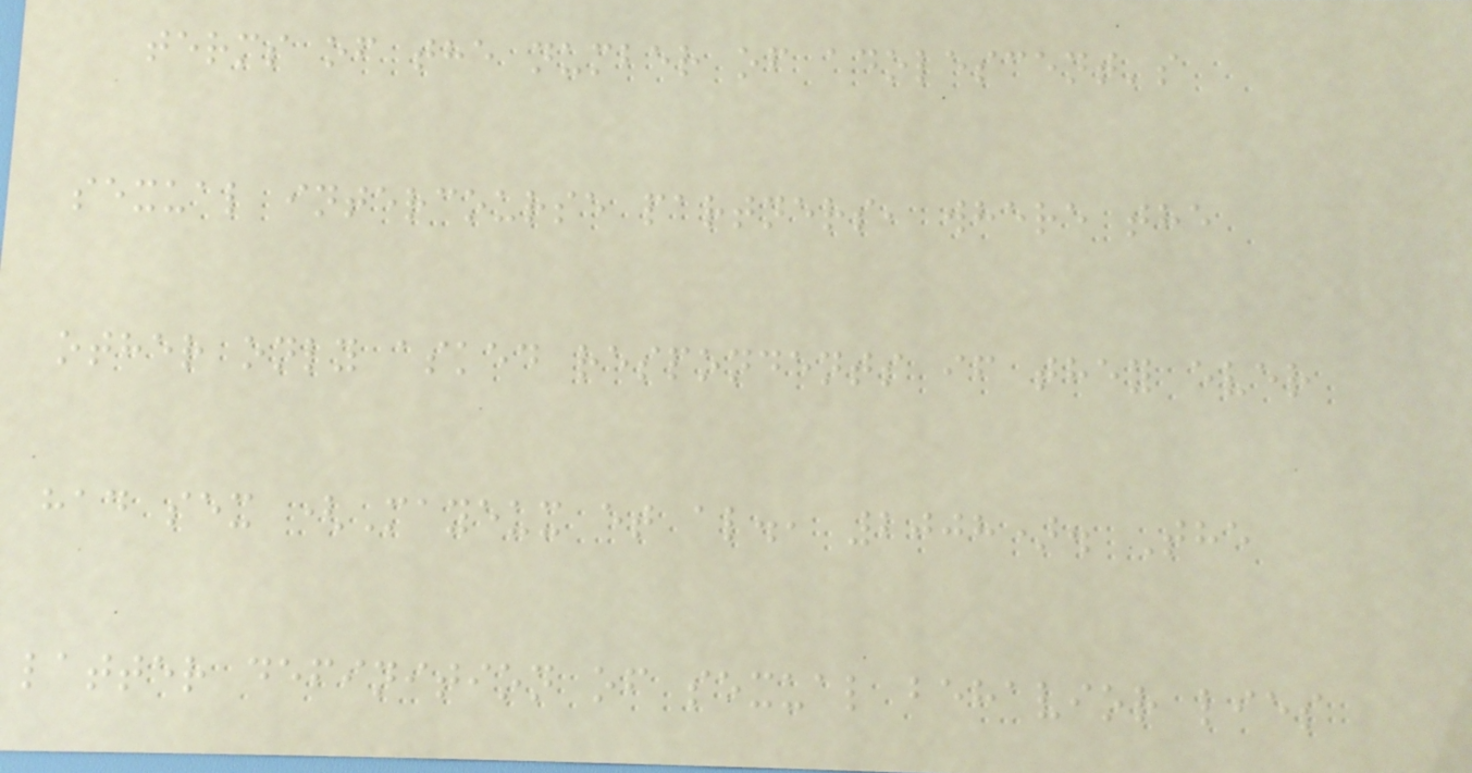terms of the number of adolescent's
sexual intercourse partners, where the
other only asked respondents if they ever
had sex (Mayeux et al., 2008). The
latter definition of sexual behavior lies
